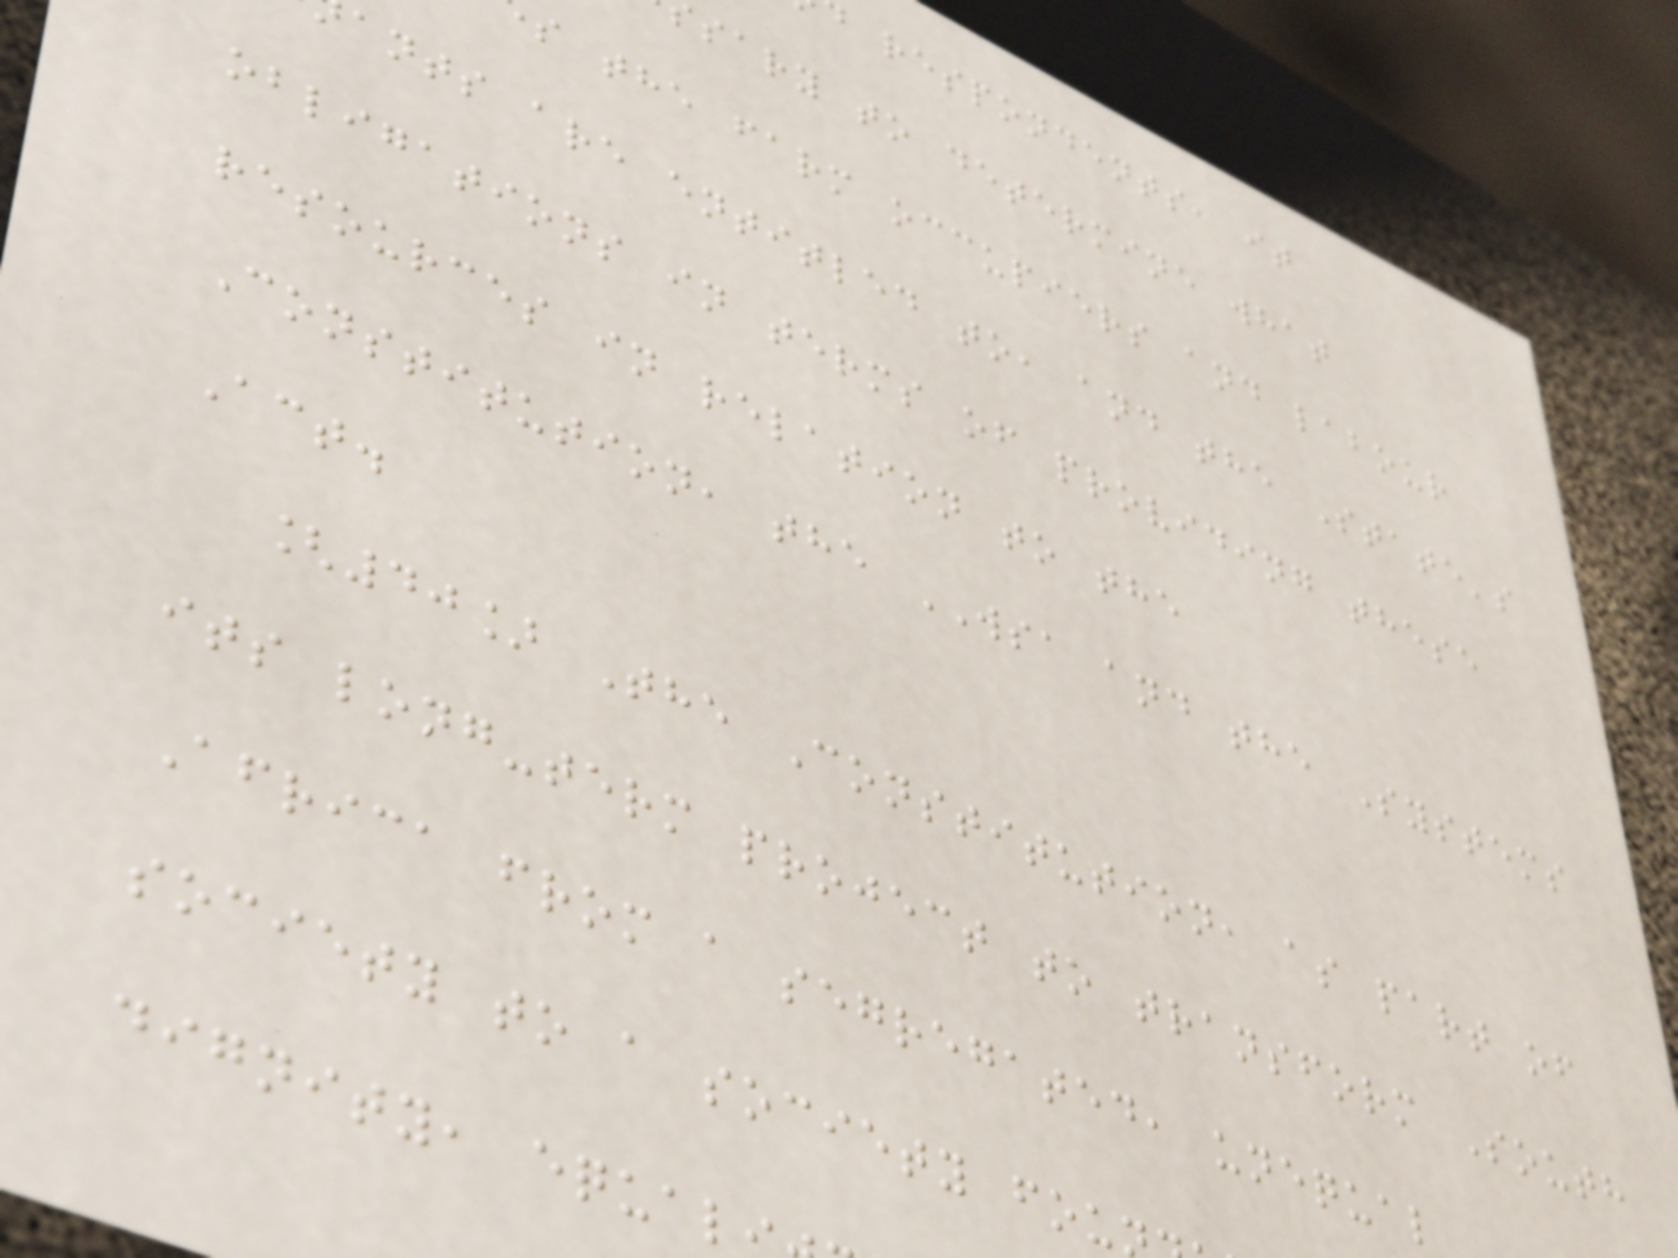respondents, it
sary to determine what
s the farm occupiers and labour
ants are entitled to, and the State's
obligations in terms of providing these
resources in relation to the
Constitution, the WSA and the Systems
Act.
[40] The Constitution, as part of
its long-term project to transform South
Africa from a segregated, unequal
society to a society fou
dignity, equal
